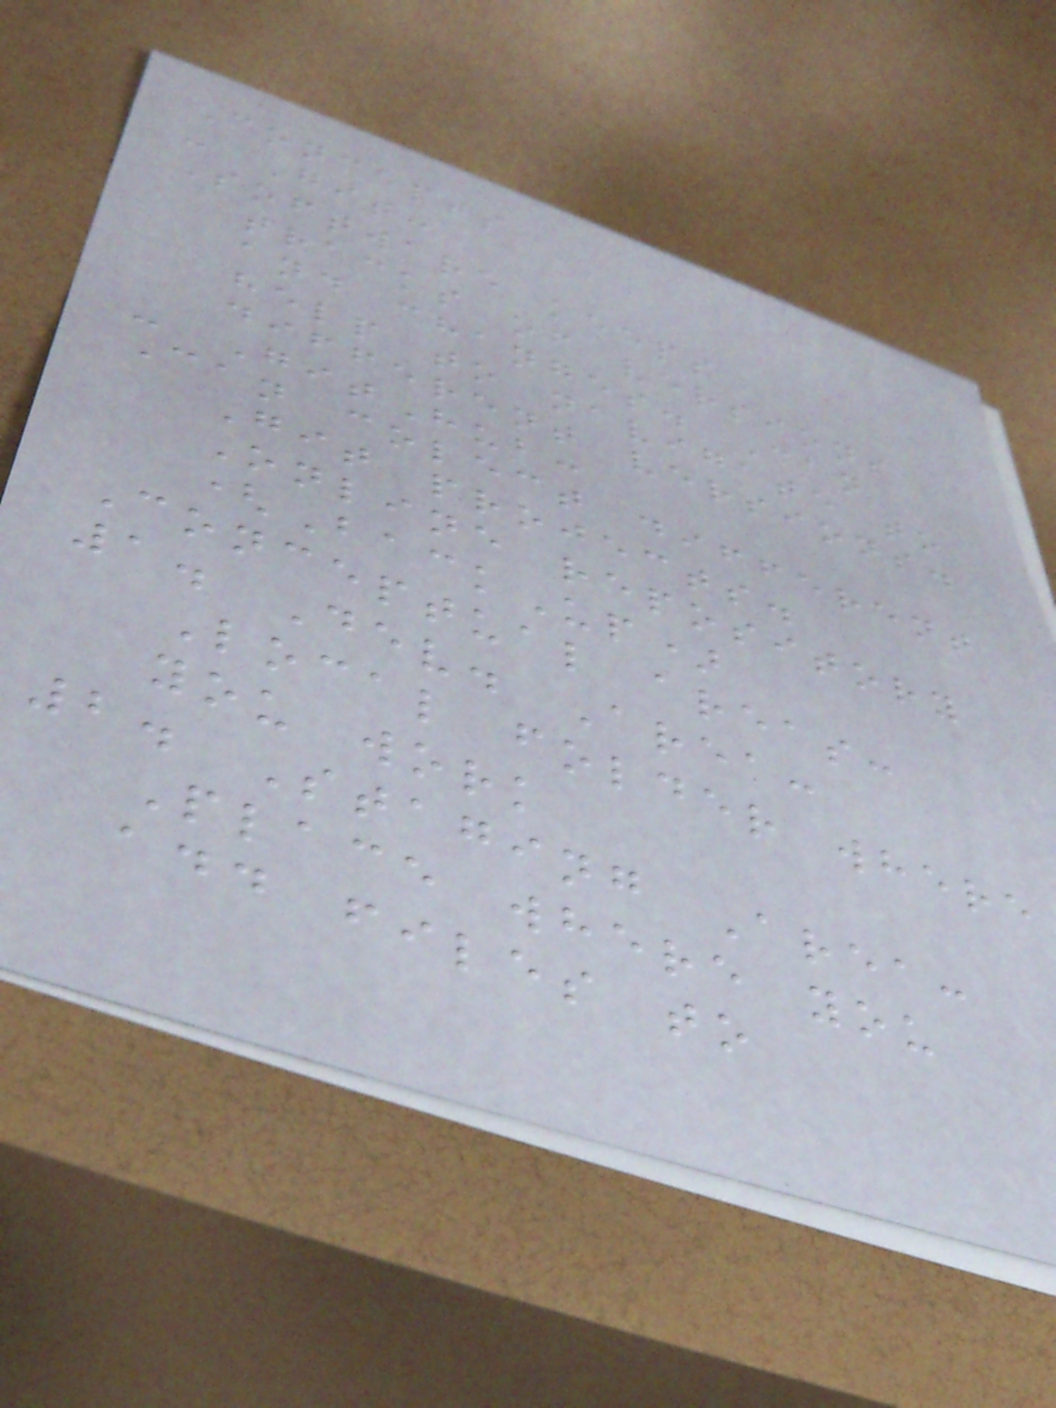Concepts
- Git:
Software keeps
tracks of versions
and changes. Can
help to navigate to
different versions.
- GitHub:
Can colect different
Git projects.
Online repository
(BackUp)
Conceptual areas:
1. Dev. Area:
Local folder where
you work
2. Staging Area:
Place where you
add files to
